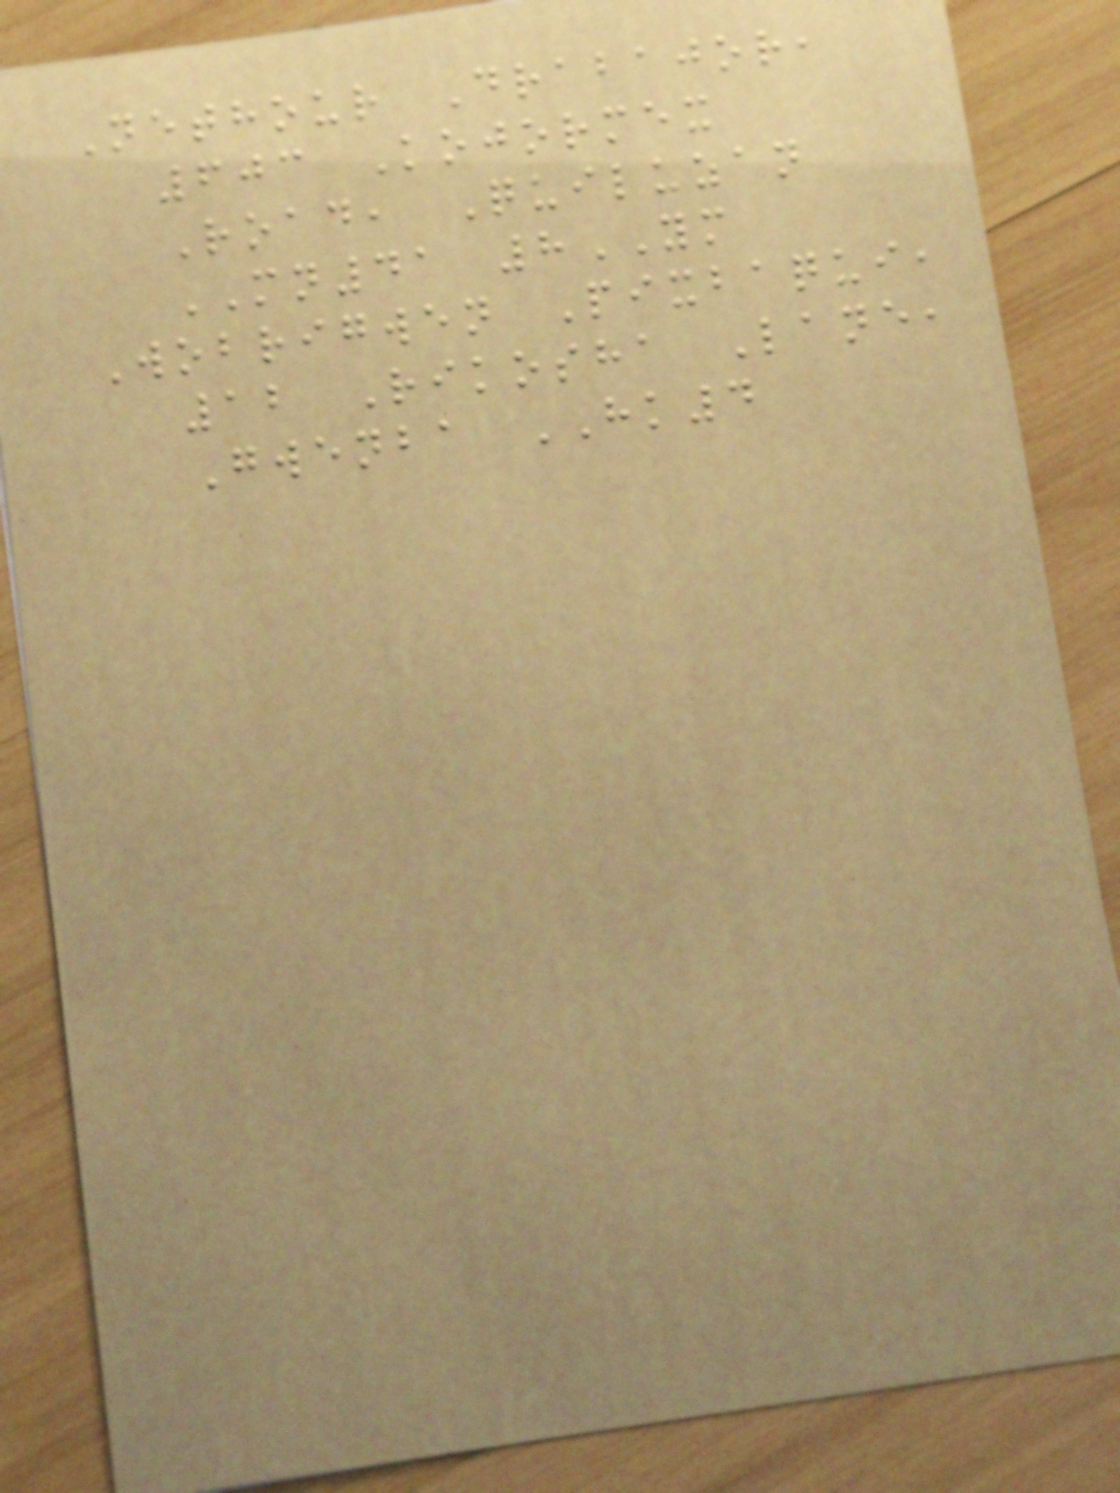Nethour Drabajor,
603 Kojormex
Road, Quiluzan
MN41 8YM
Wobrigwen Pixbaqui,
12 Rikosha Lane,
Gwenba HK4
